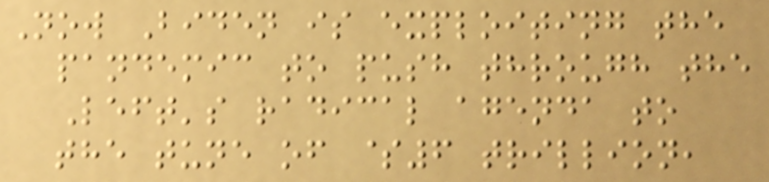Now Biden is exploiting the
pandemic to push through the
Left's radical agenda to
the tune of $6 trillion,
